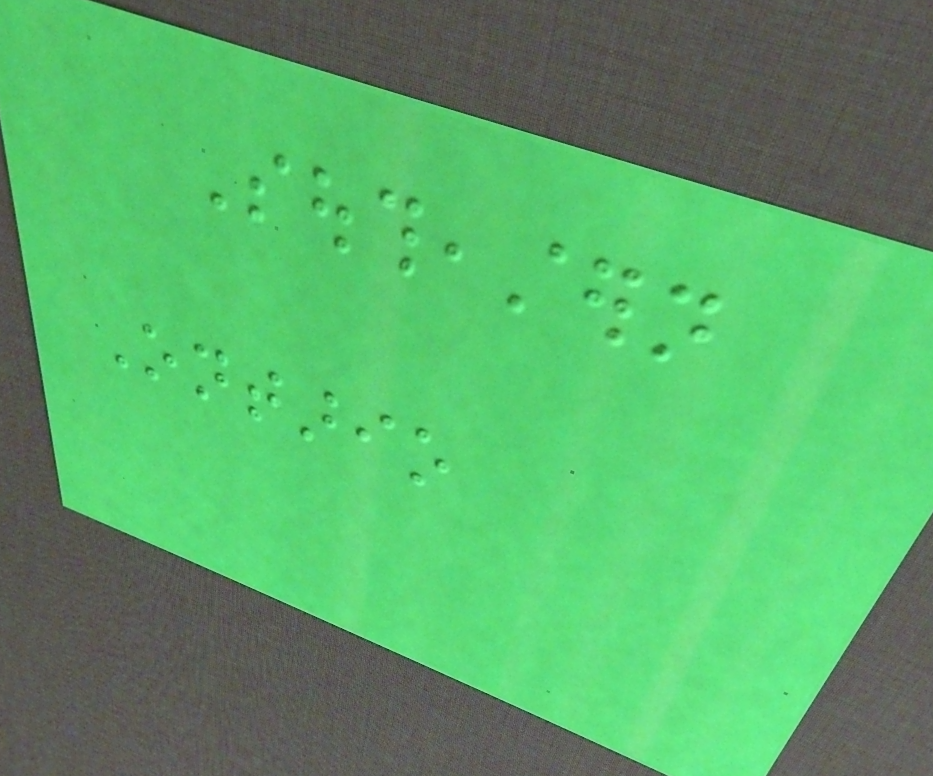Southeastern
Ontario
